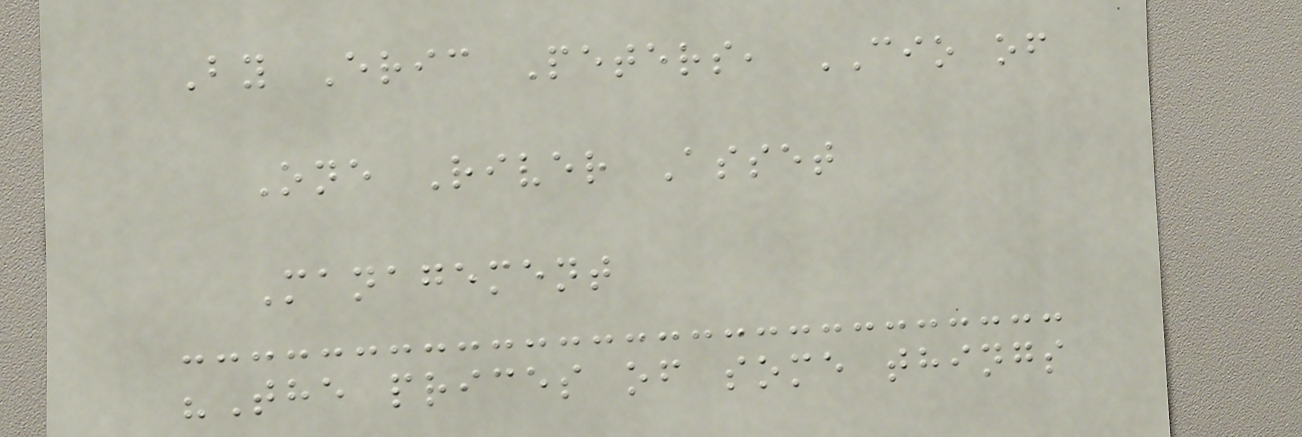By Eric Peters, CIO of
One River Asset
Management
"The prices of some things
